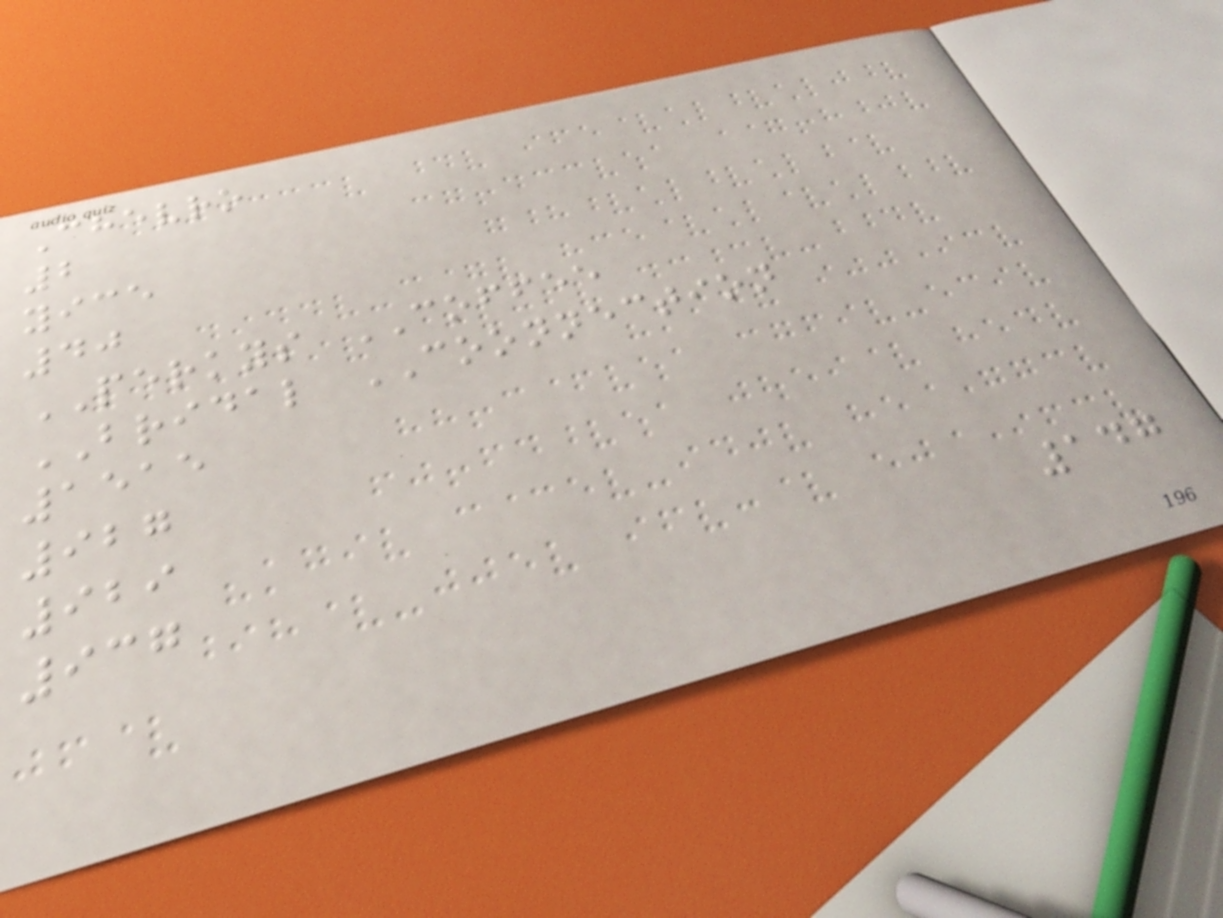Chevro
2
yice
40
PERKYS COFFEE
BRIDAL COONNECTION
1515
927
929
937
147
